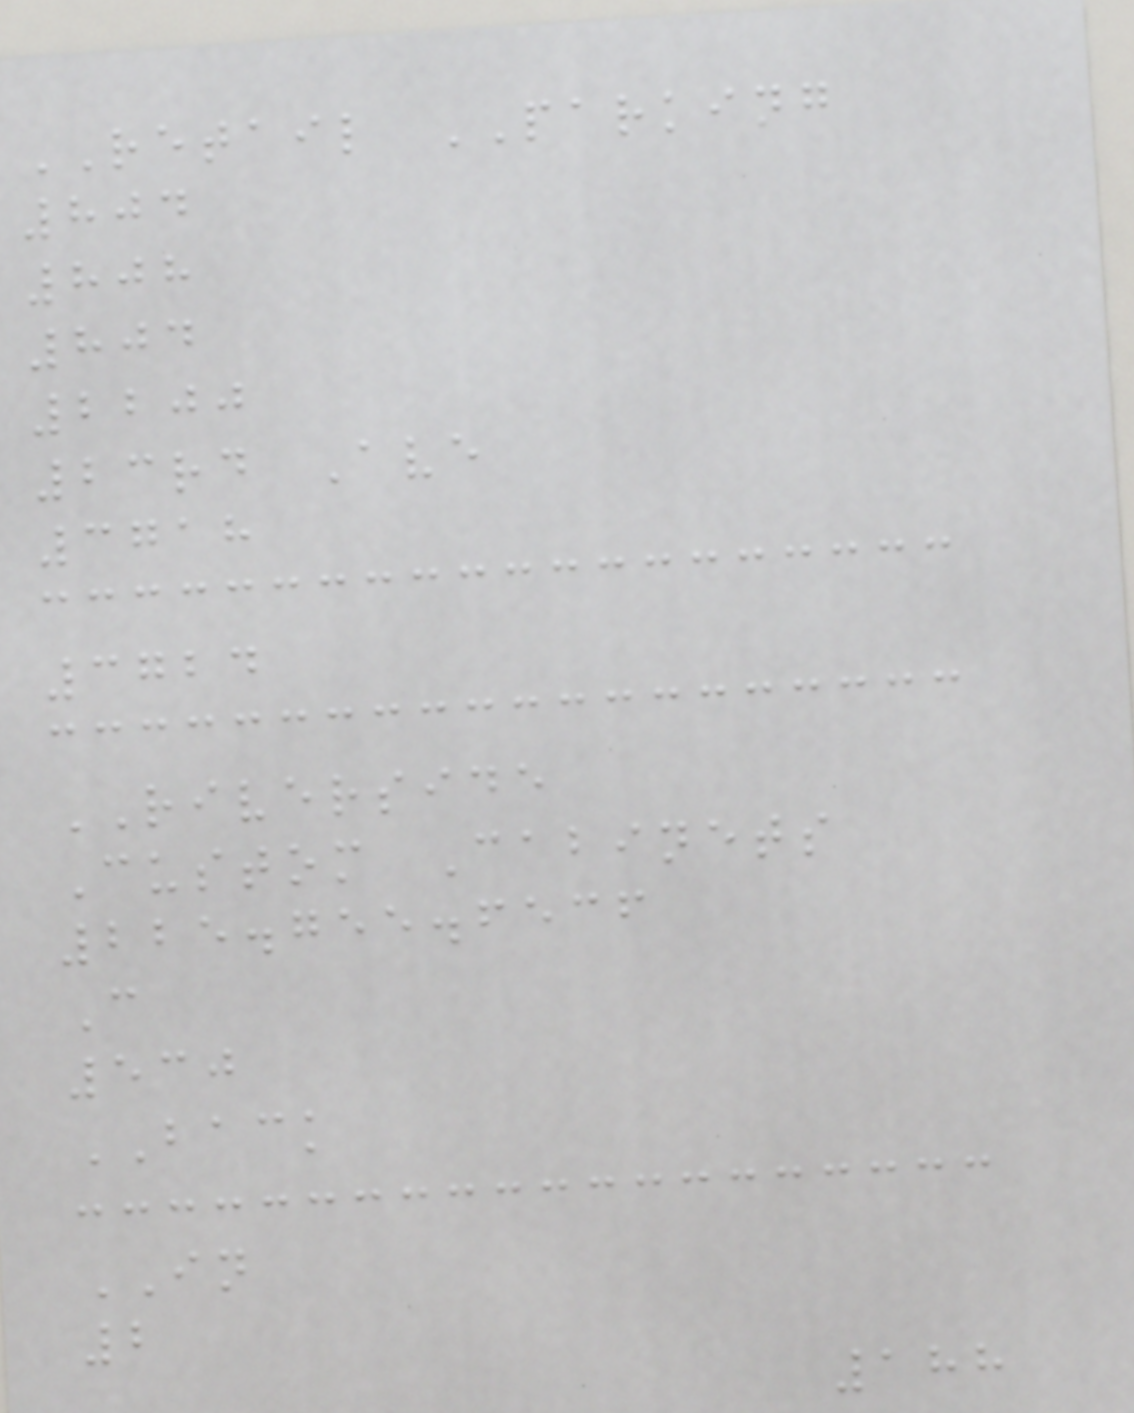RETAIL PARKING
804
808
804
2200
23rd Ave
3718
3724
RIVERSIDE
Custom Cabinets
225.755.6536
C
530
BACK
IN
2
188
